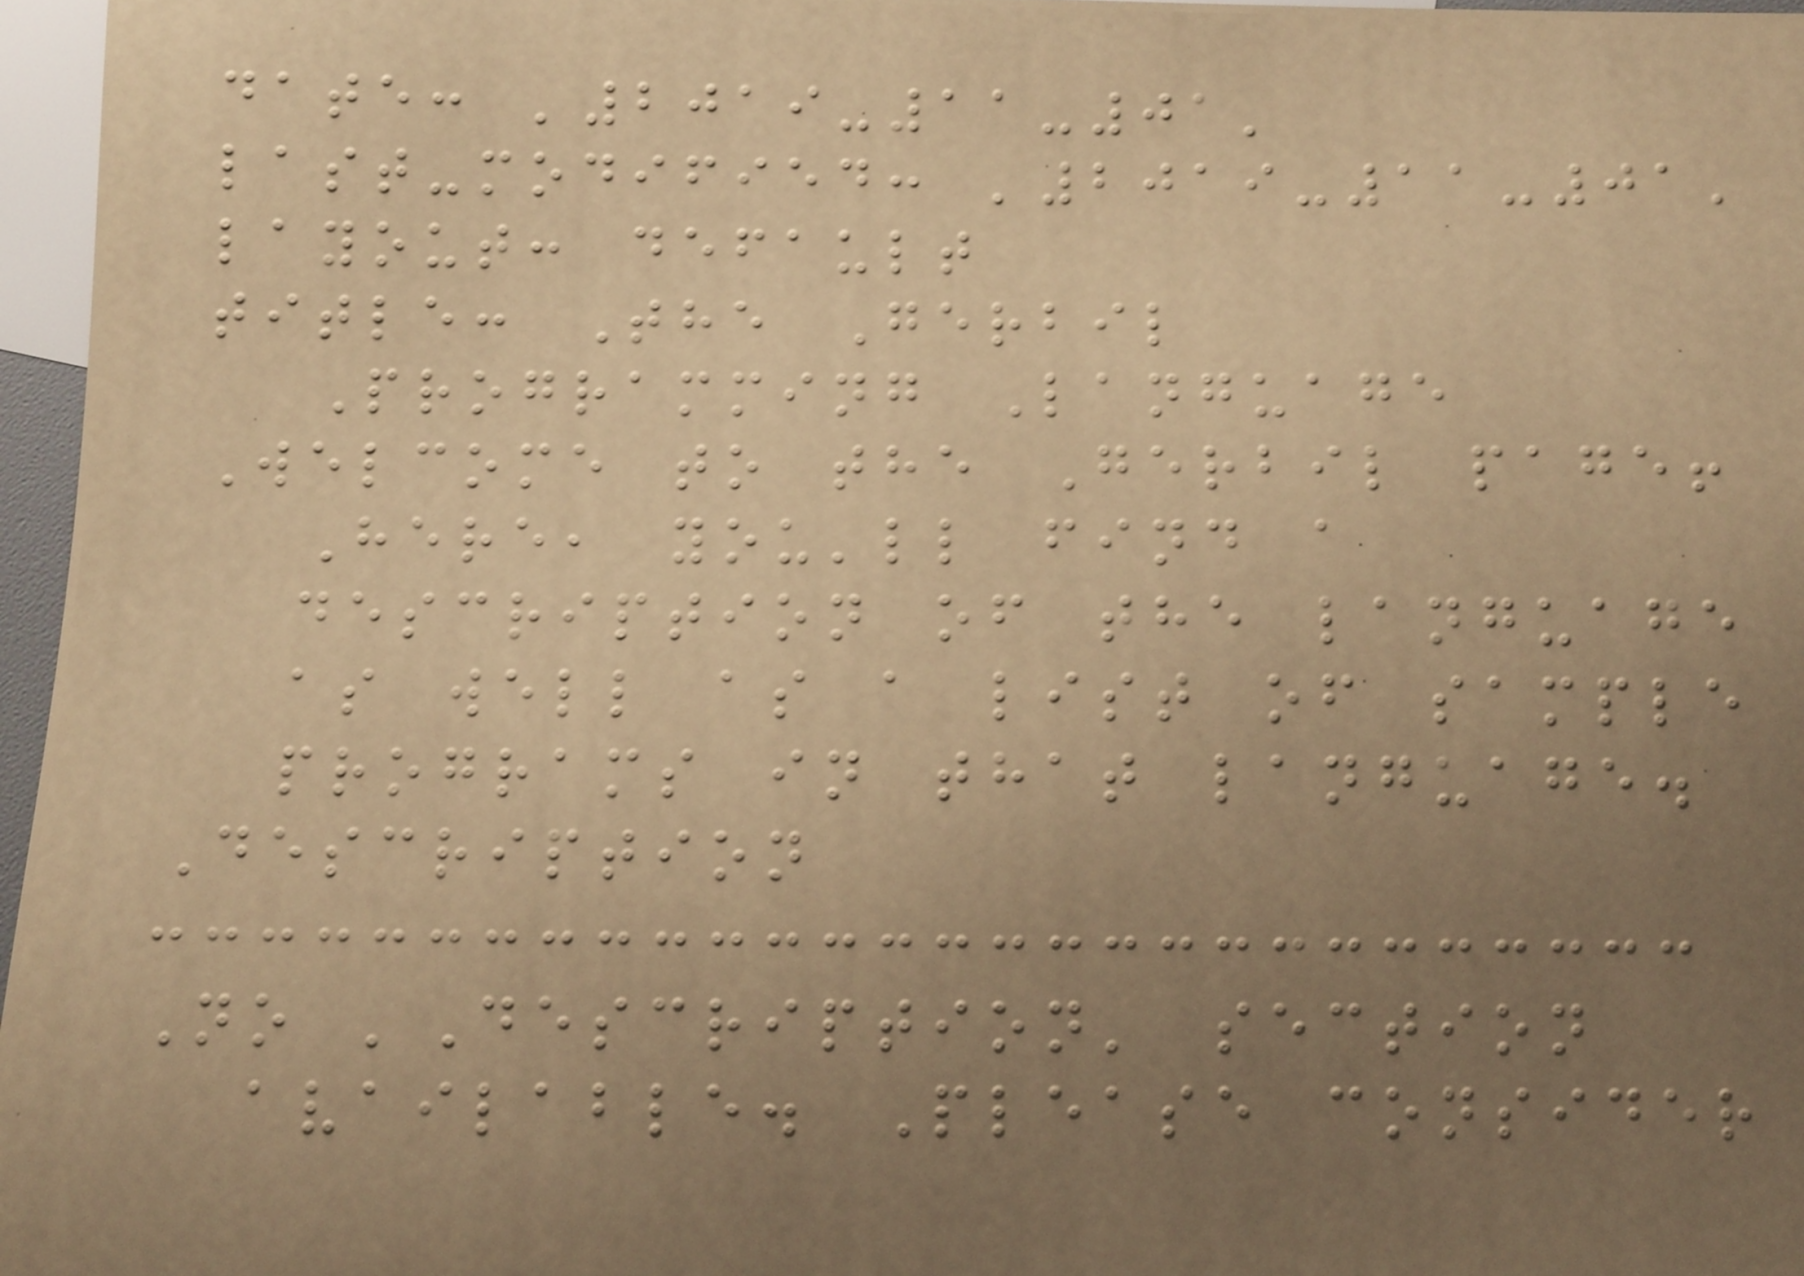date: '2019-11-01'
last-modified: '2019-11-01'
layout: default
title: The Gerbil
Programming Language
Welcome to the Gerbil page!
Here, you'll find a
description of the language
as well as a list of sample
programs in that language.
Description
No 'Description' section
available. Please consider
